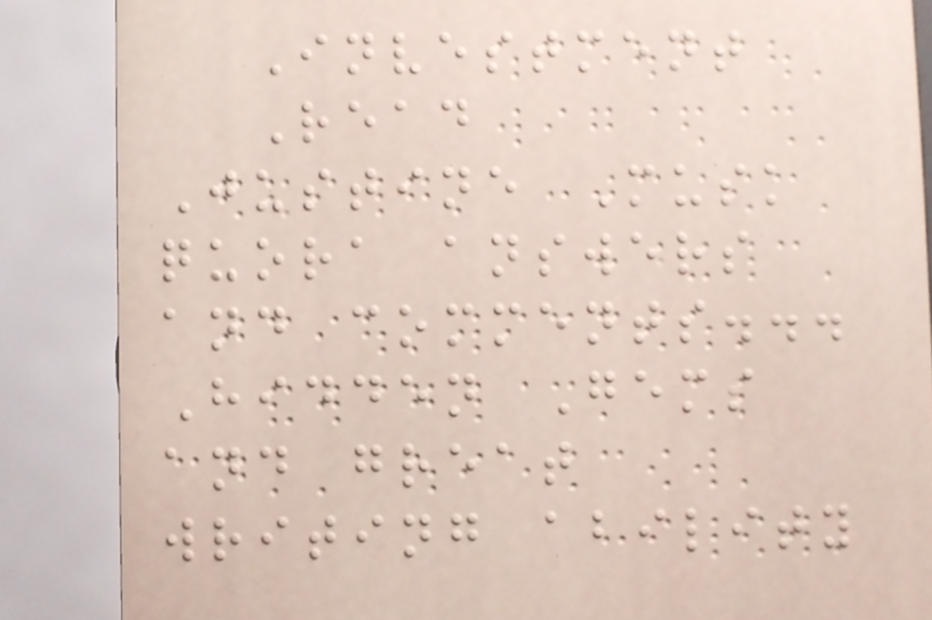Investment
Read
Justine Musk
quora answers
and comments...
Hidden Gems
and great
writing ability
